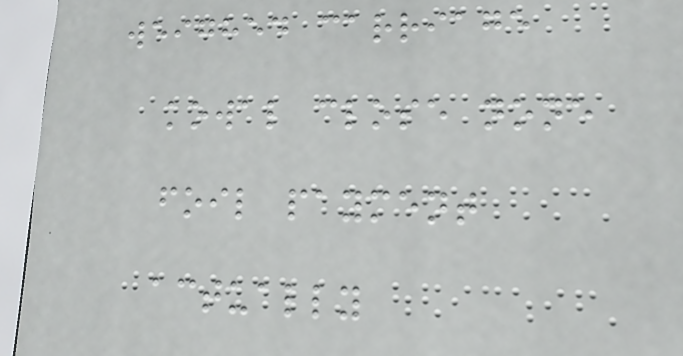weighed carriage
kowal close none
foil payment
actually
